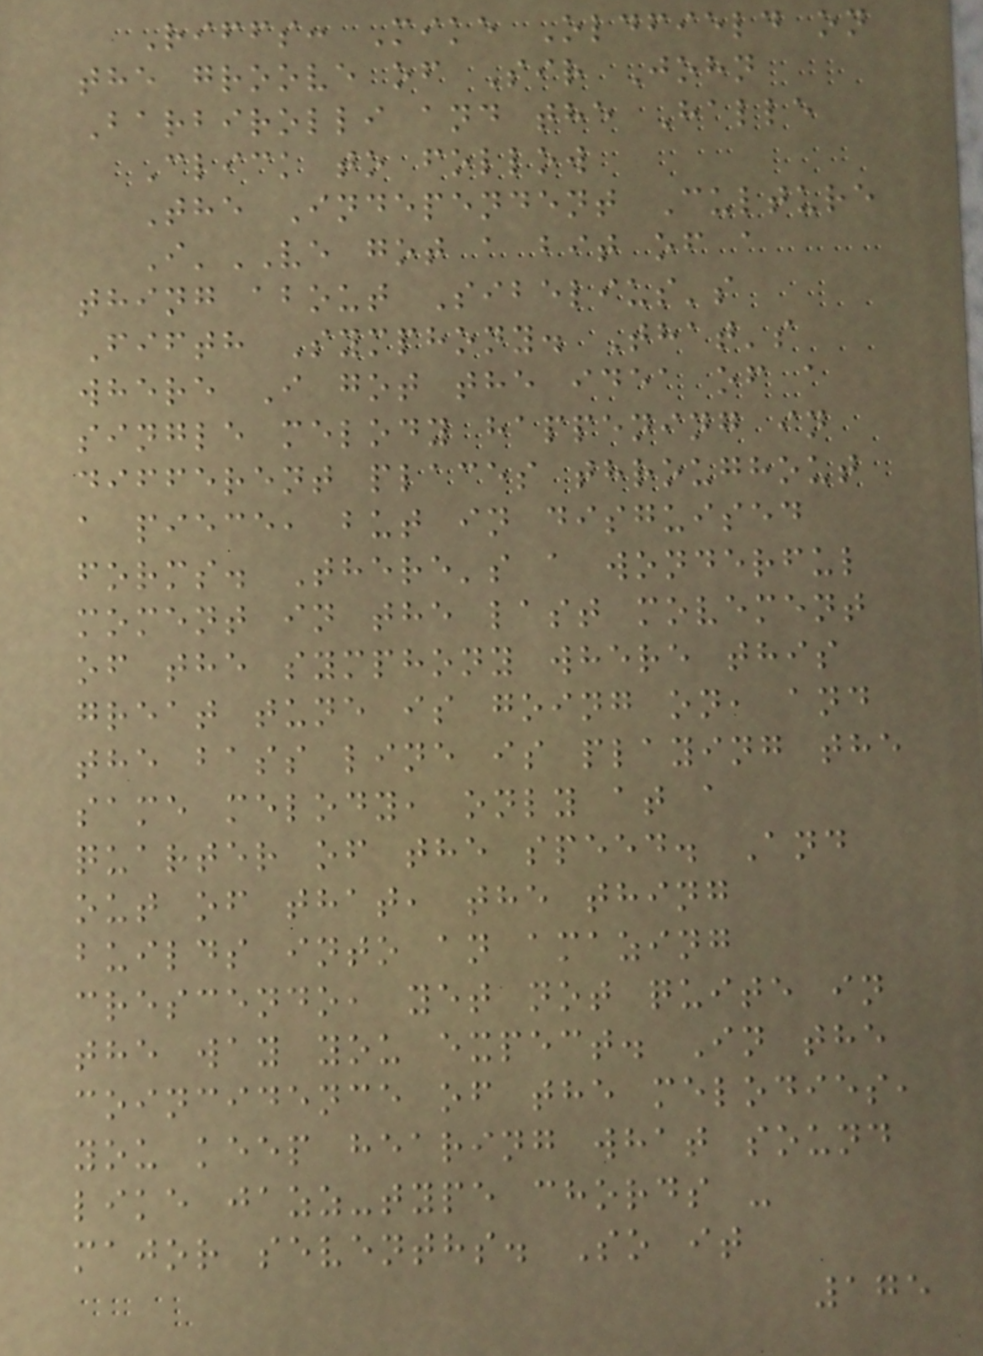Riffs: Mike Oldfield on
the groove of Sir John
Barbirolli and the Halle
Click to follow
The Independent Culture
I'VE got a bit of a
thing about Sibelius's
Fifth Symphony. That's
where I got the idea of a
single melody happening in
different places throughout
a piece, but in disguised
forms. There's a wonderful
moment in the last movement
of the symphony where this
great tune is going on, and
the bass line is playing the
same melody, only at a
quarter of the speed. And
out of that, the thing
builds into an amazing
crescendo, yet not quite in
the way you expect. In the
coincidence of the melodies,
you keep hearing what sound
like jazz-type chords -
major sevenths. So it
175
